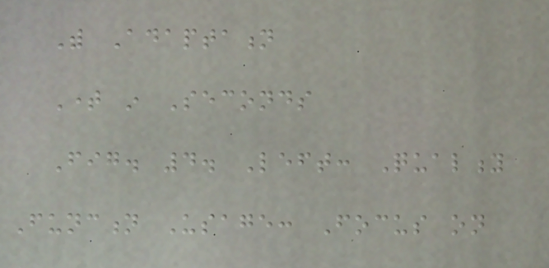With Adaptation
Time in Seconds
Fig. 4. Left: Quality
Function Usage: Focus on
